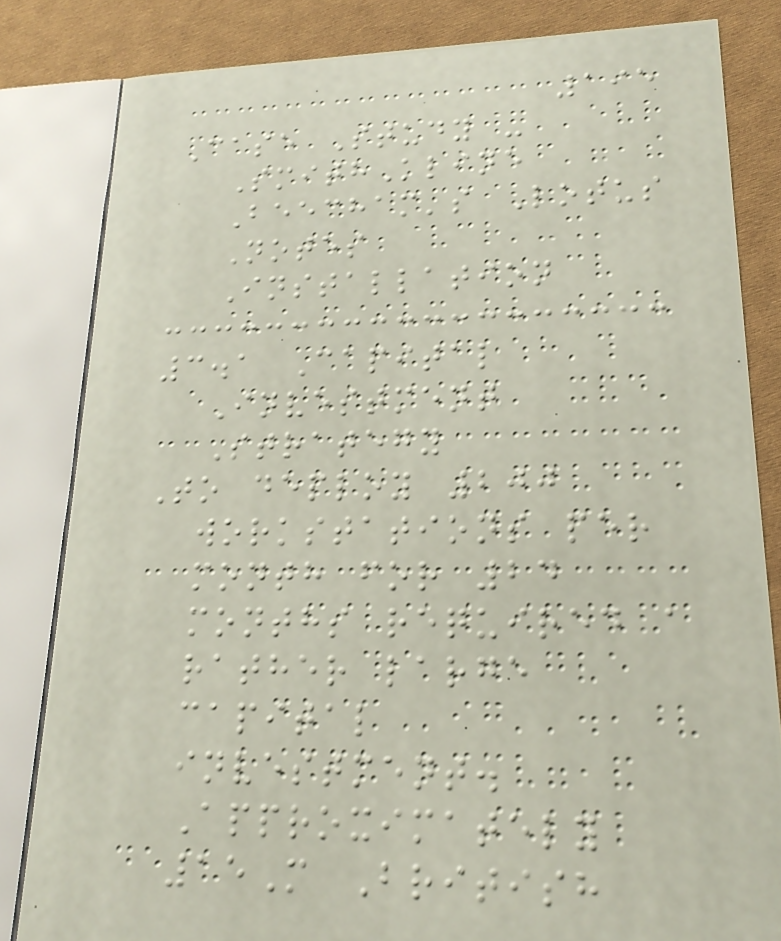195
Case Study -
SmithKline
Beecham's Lotus
Notes
Installation
3.1 Capital
Investment
Strategy
To deploy 200
workstations per
month for 24
months required a
rather large
capital
investment.
Approximately
15M British
